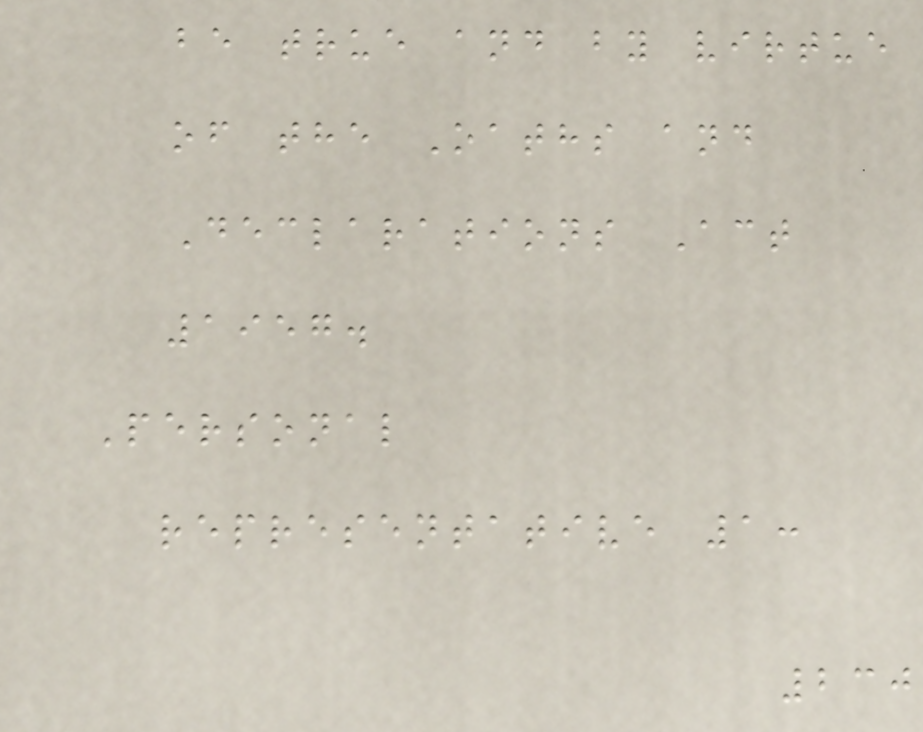be true and by virtue
of the Oaths and
Declarations Act
1957.
Personal
representative 1:
230
